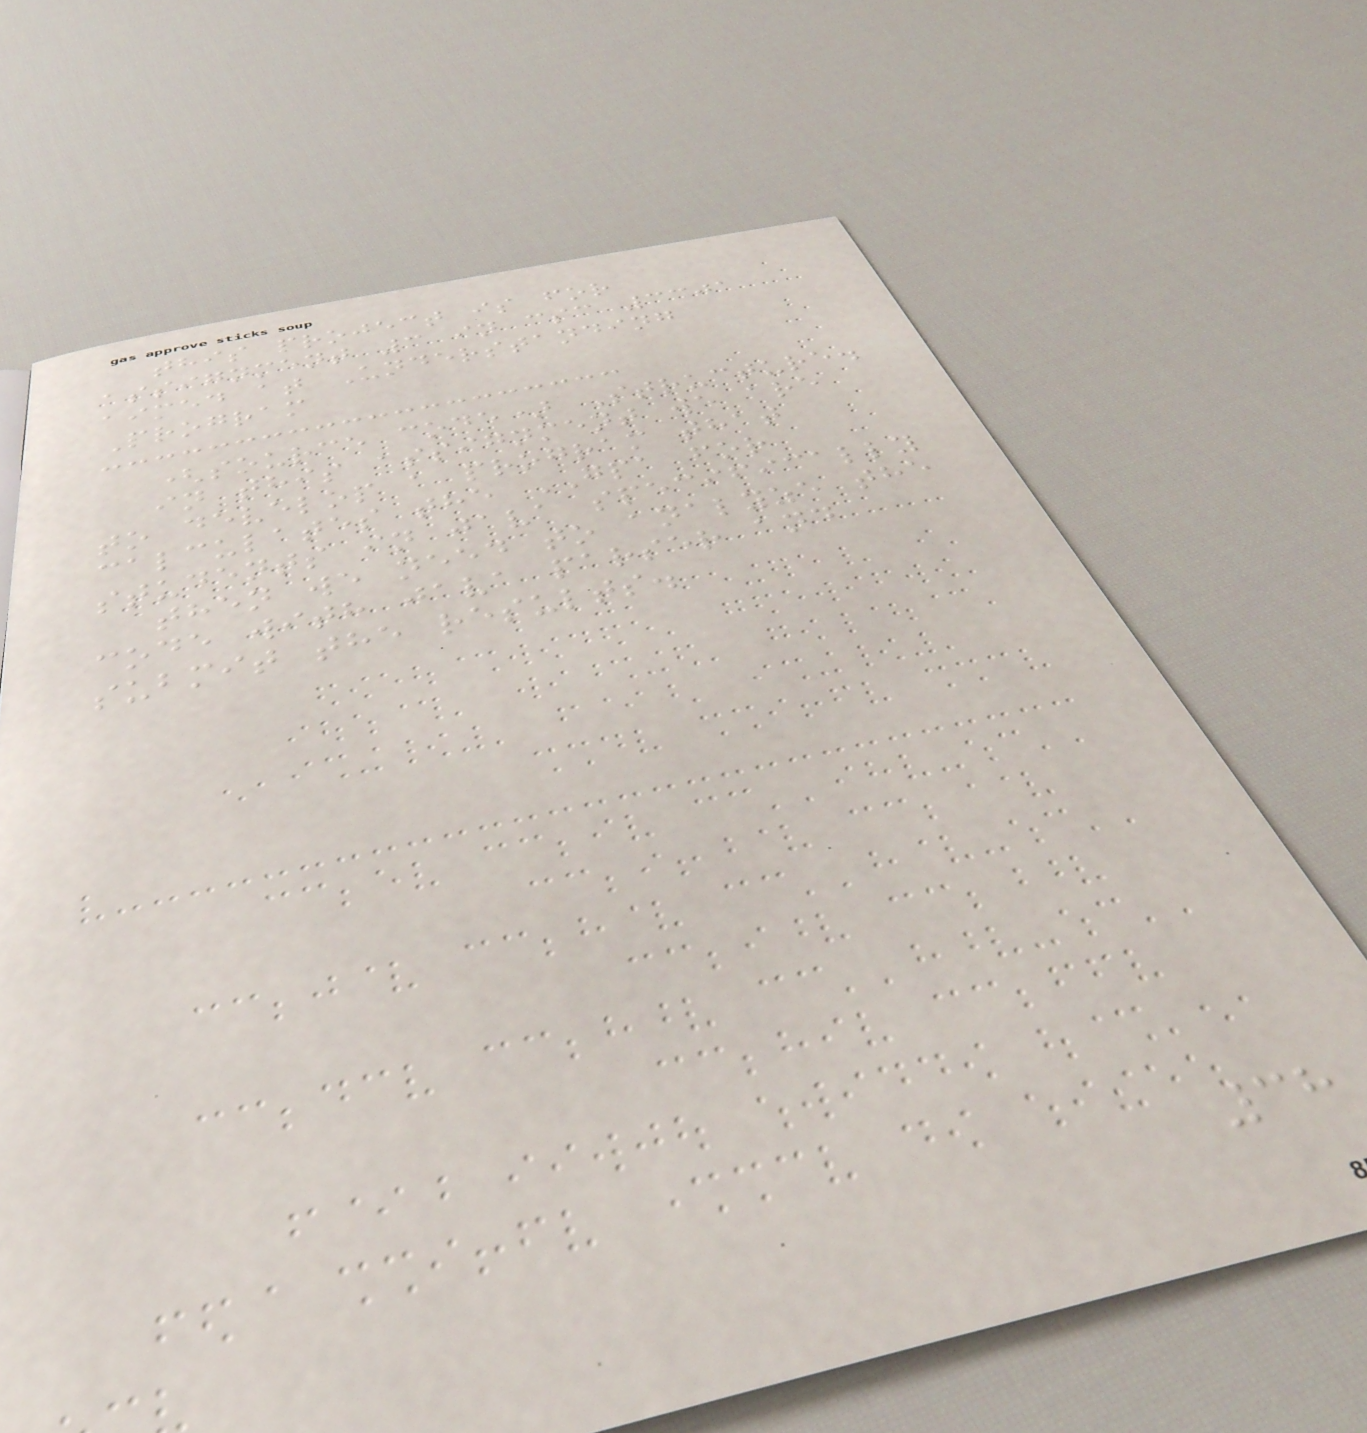this project is for
assignment 3 in csc 3301
aimed at Understanding
Program
(source code) Structure.
in this assignment we are
to develop a program that
calculates the GPA for
students in java specifically
then we need to analyze the
code with java parser and
submit the results.
38
